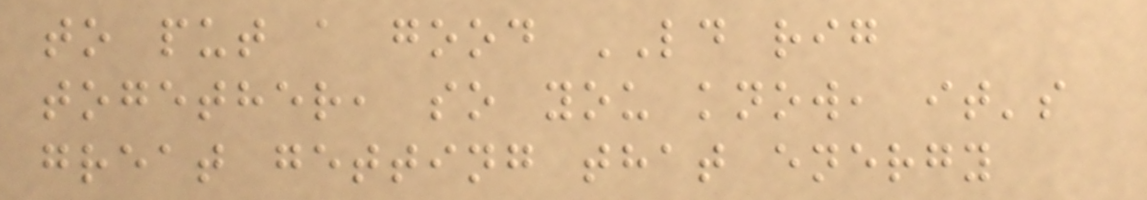to put a good LD rig
together, so you know, it's
great getting that energy
